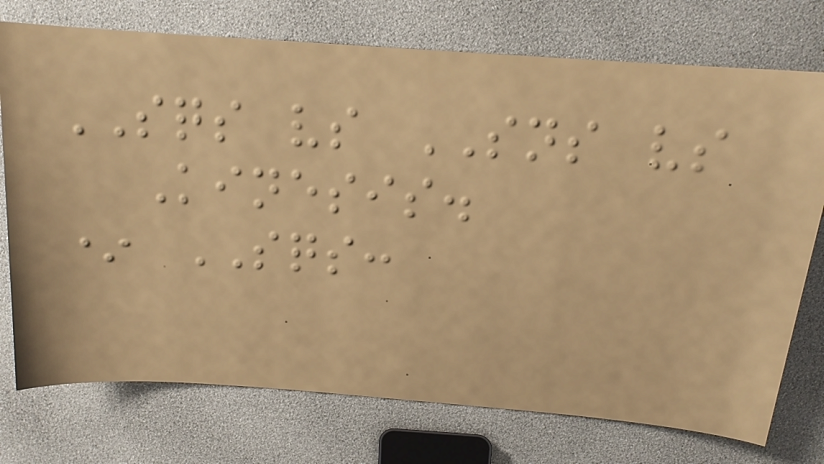SQS vs SNS vs
Kinesis.
* SQS:
